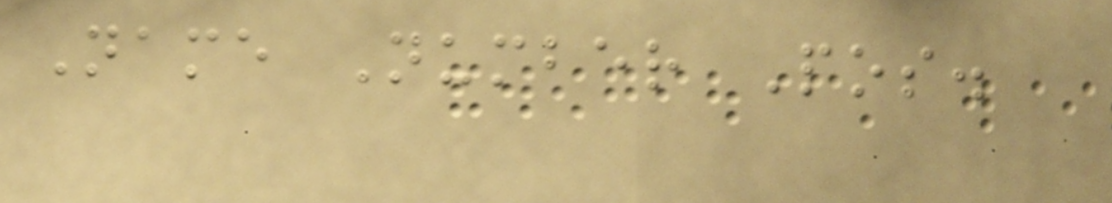Name Number Pos.
